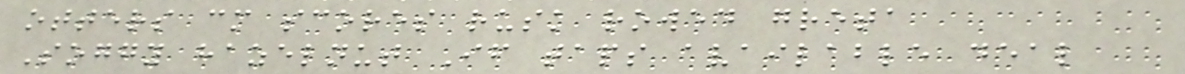otters cm scores rusk rowed greta
Soggy hazelnut If taps available deal
